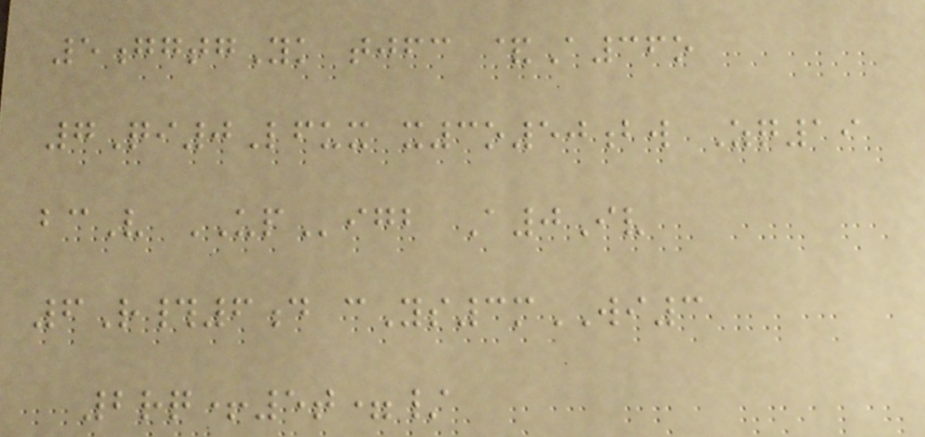5ggtgYk tjfc &A36o
7Qi0Lfux x3o50bw Zq19
bcV UPigb A0Iv
6R#6d cYs3mWI3
2rq+5t=/
